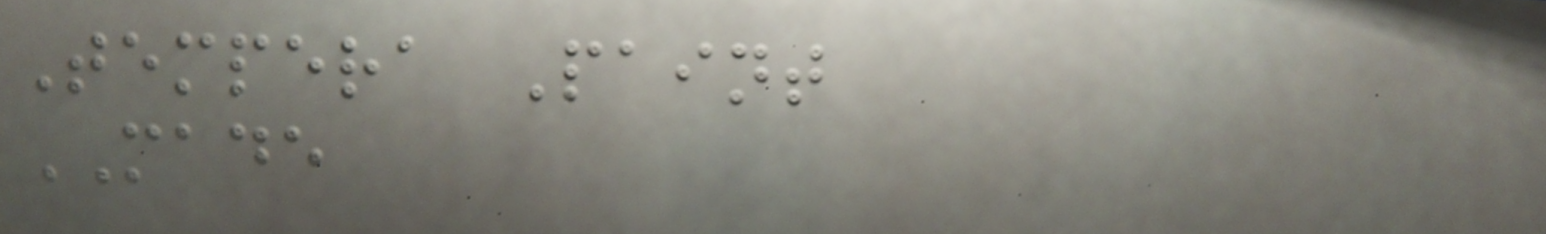Tempera Paint
MADE
